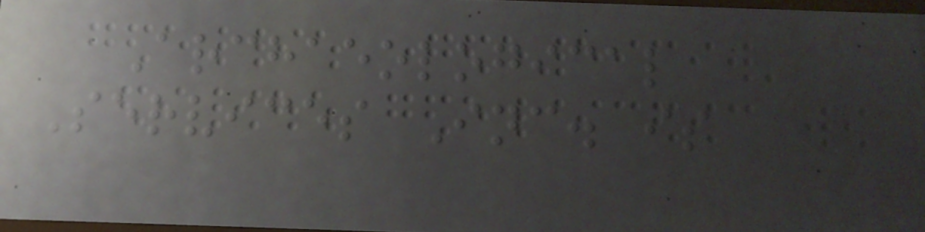Archaeological
Services Inc. is
